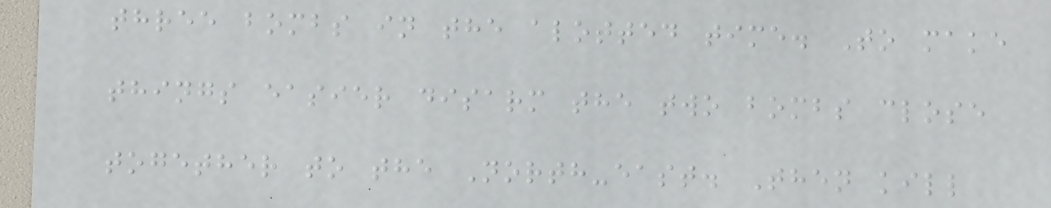three bombs in the alotted time. To make
things easier disarm the two bombs close
together to the North-east. Then kill
